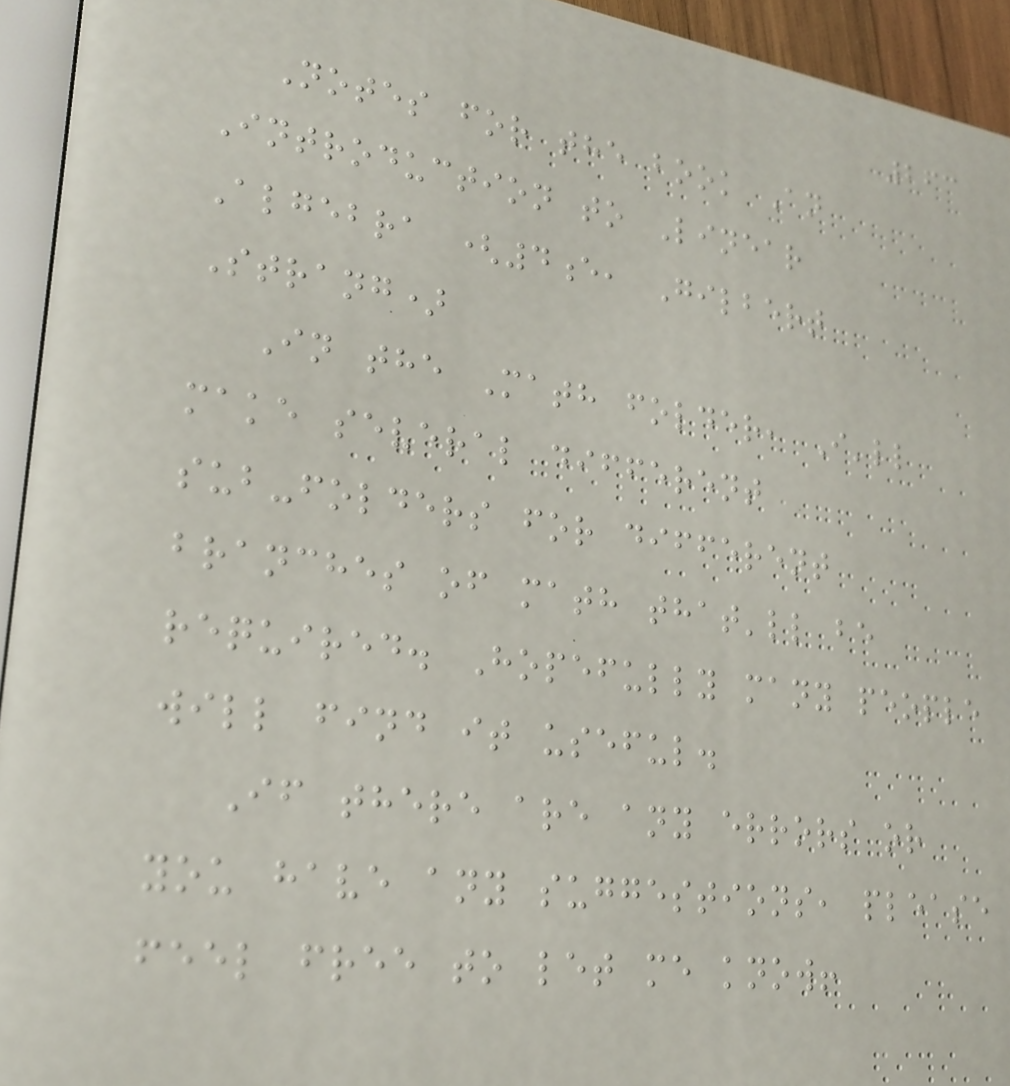263
Notes for the book An
Introduction to Linear
Algebra (4e, Gilbert
Strang)
In the Math folder, I'll
make several different
sub-folders for different
branches of math that'll be
required. Hopefully many people
will find it useful.
If there are any errors or
you have any suggestions, please
feel free to let me know!
